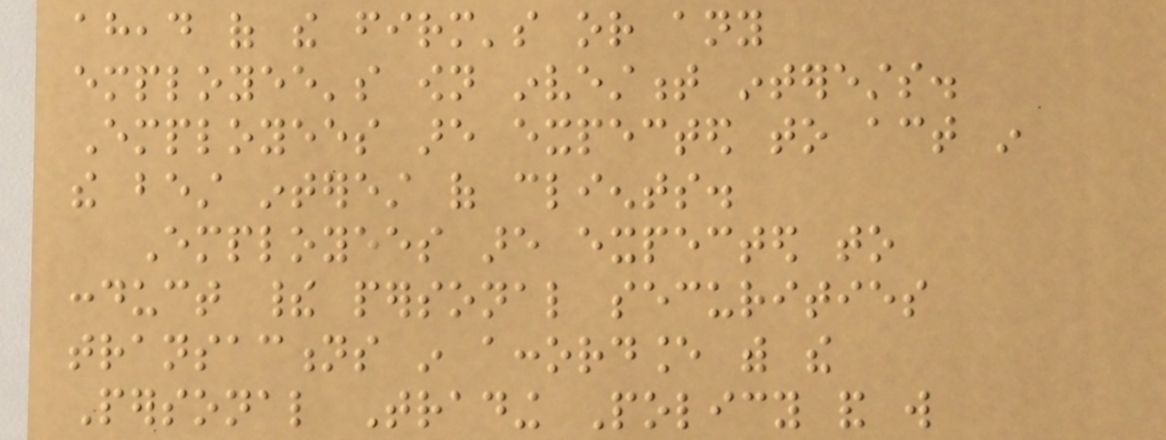ahead of the firm's or any
employee's own investment interests.
Employees are expected to act in
the best interest of clients.
Employees are expected to
conduct their personal securities
transactions in accordance with the
Personal Trading Policy and will
